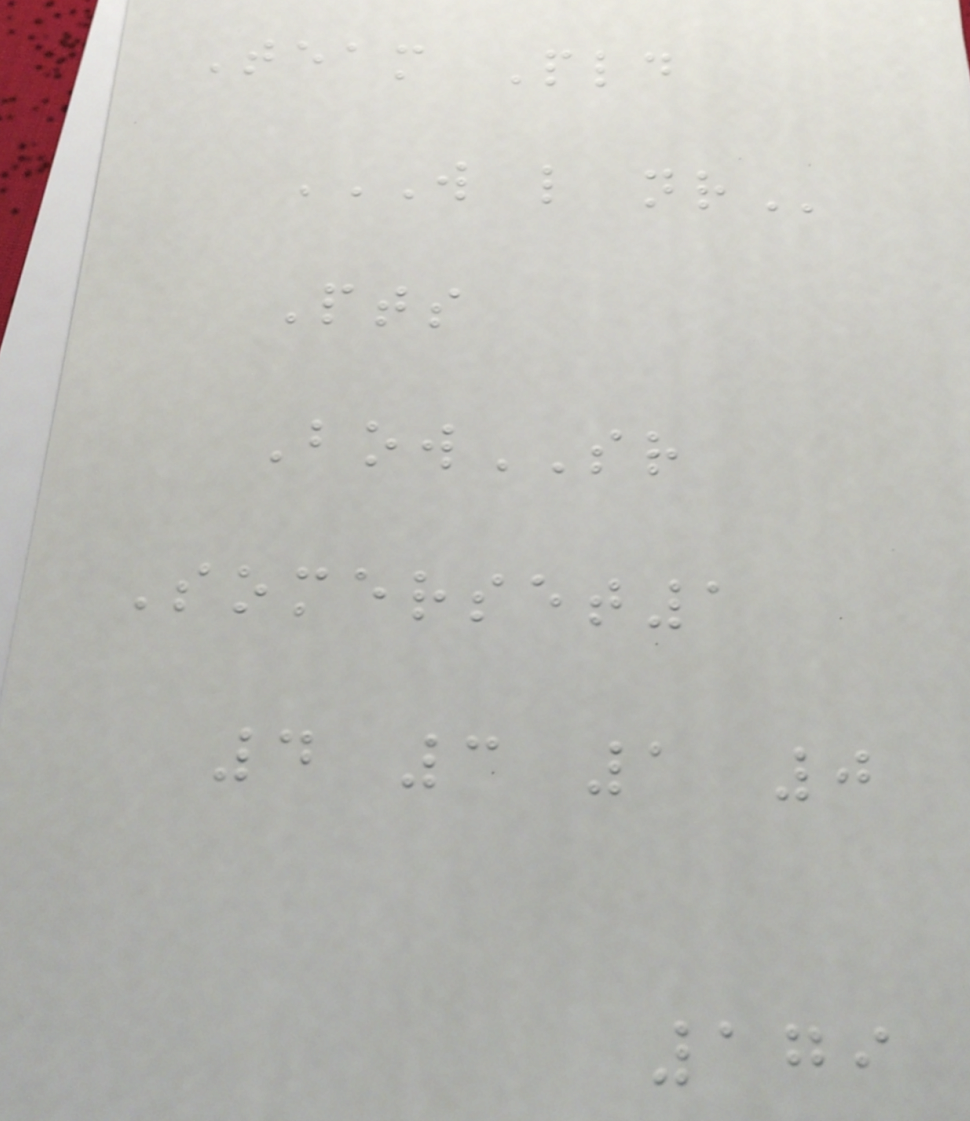Team Pld
W L NR
Pts
BowSR
Somerset1
4 3 1 0
179
